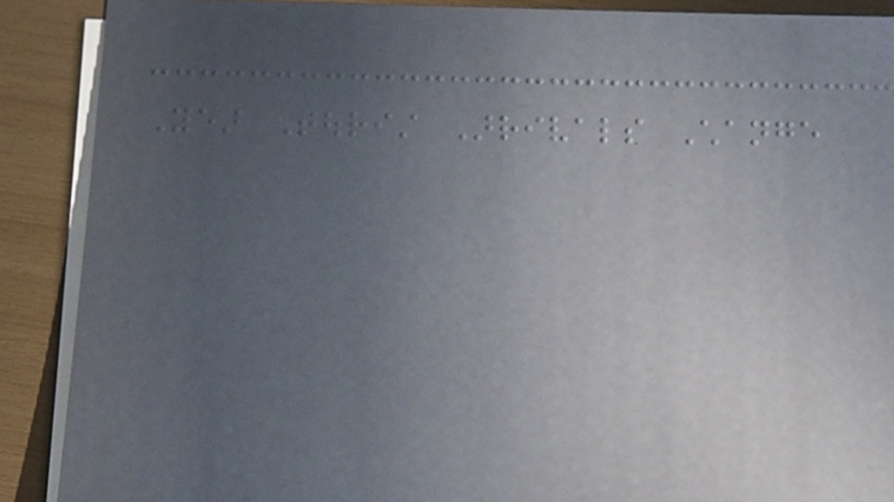Year Tourist Arrivals Change
